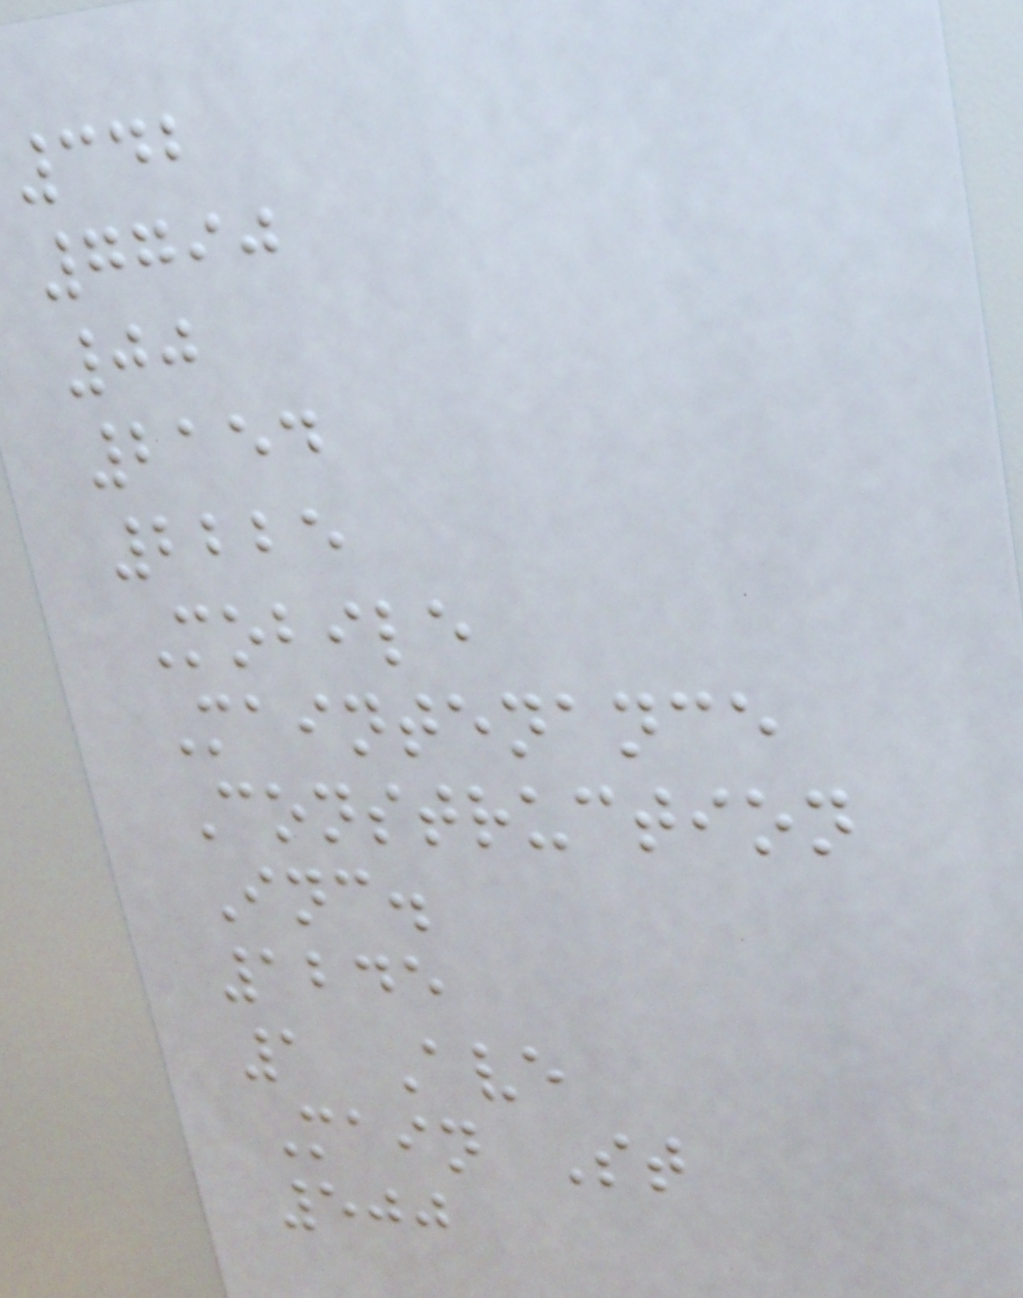342
7790
00
2154
2225
Mobile
Maintenance
Construction
Inc.
1245
1 Ave
Main St
500
